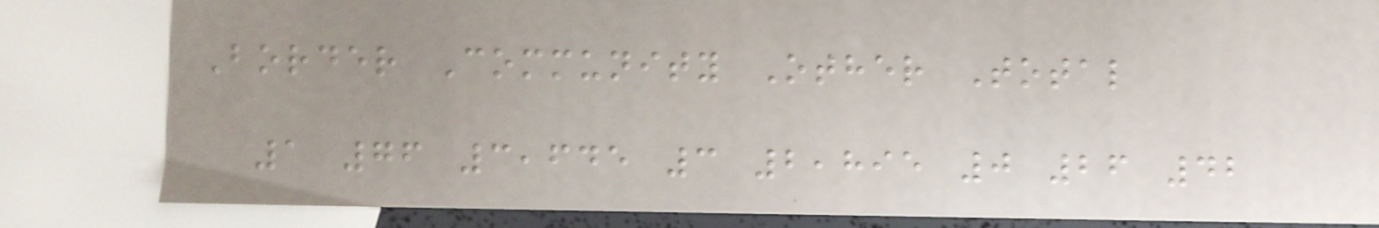Border Community Other Total
1 76 3,645 3 2,895 0 26 42
